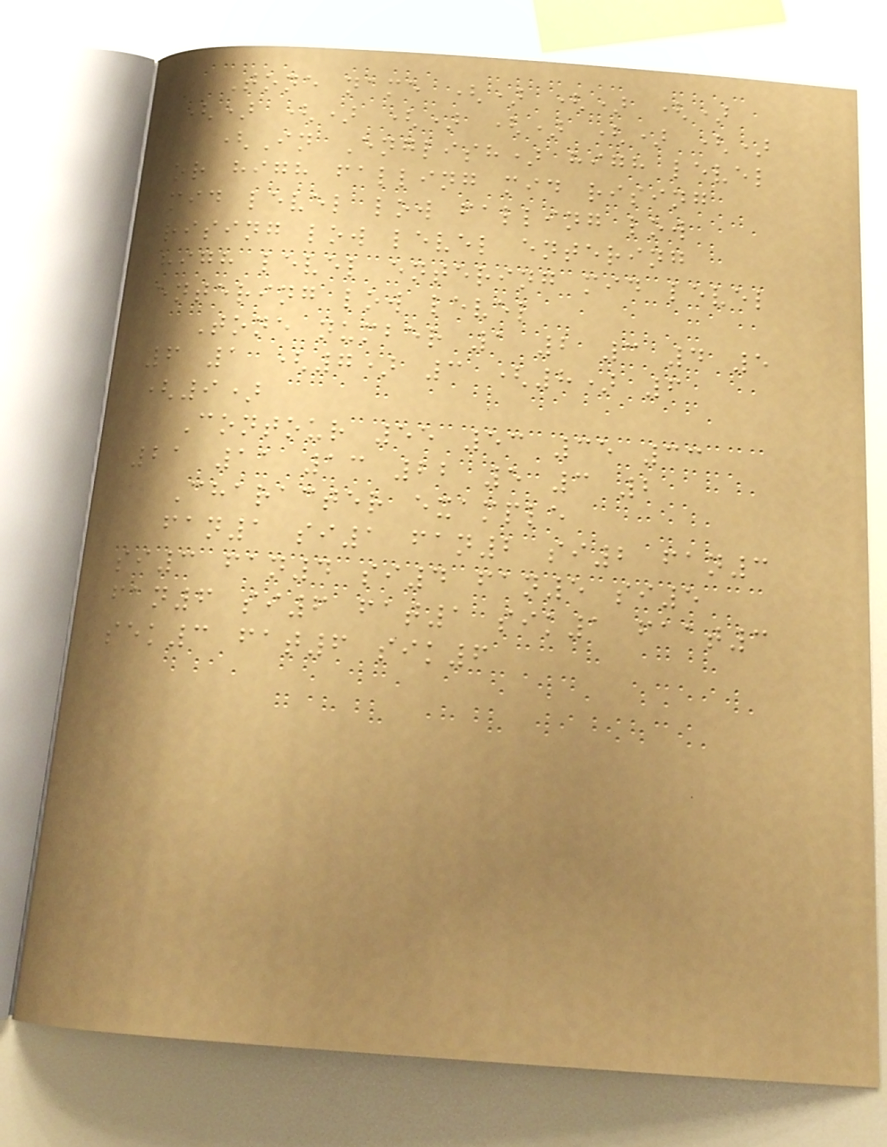Tone name () () ()
() () () () () ()
(In English) high level
or high falling mid rising
mid level low falling low
rising low level entering
high level entering mid level
entering low level
Tone number 1 2 3 4 5
6 1 (7) 3 (8) 6
(9)
Contour 55 53 35 33
21 11 13 22 5 3 2
Character example
fan1 si1 fan2 si2 fan3
si3 fan4 si4 fan5 si5
fan6 si6 fat1 sik1 faat3
sek3 fat6 sik6
